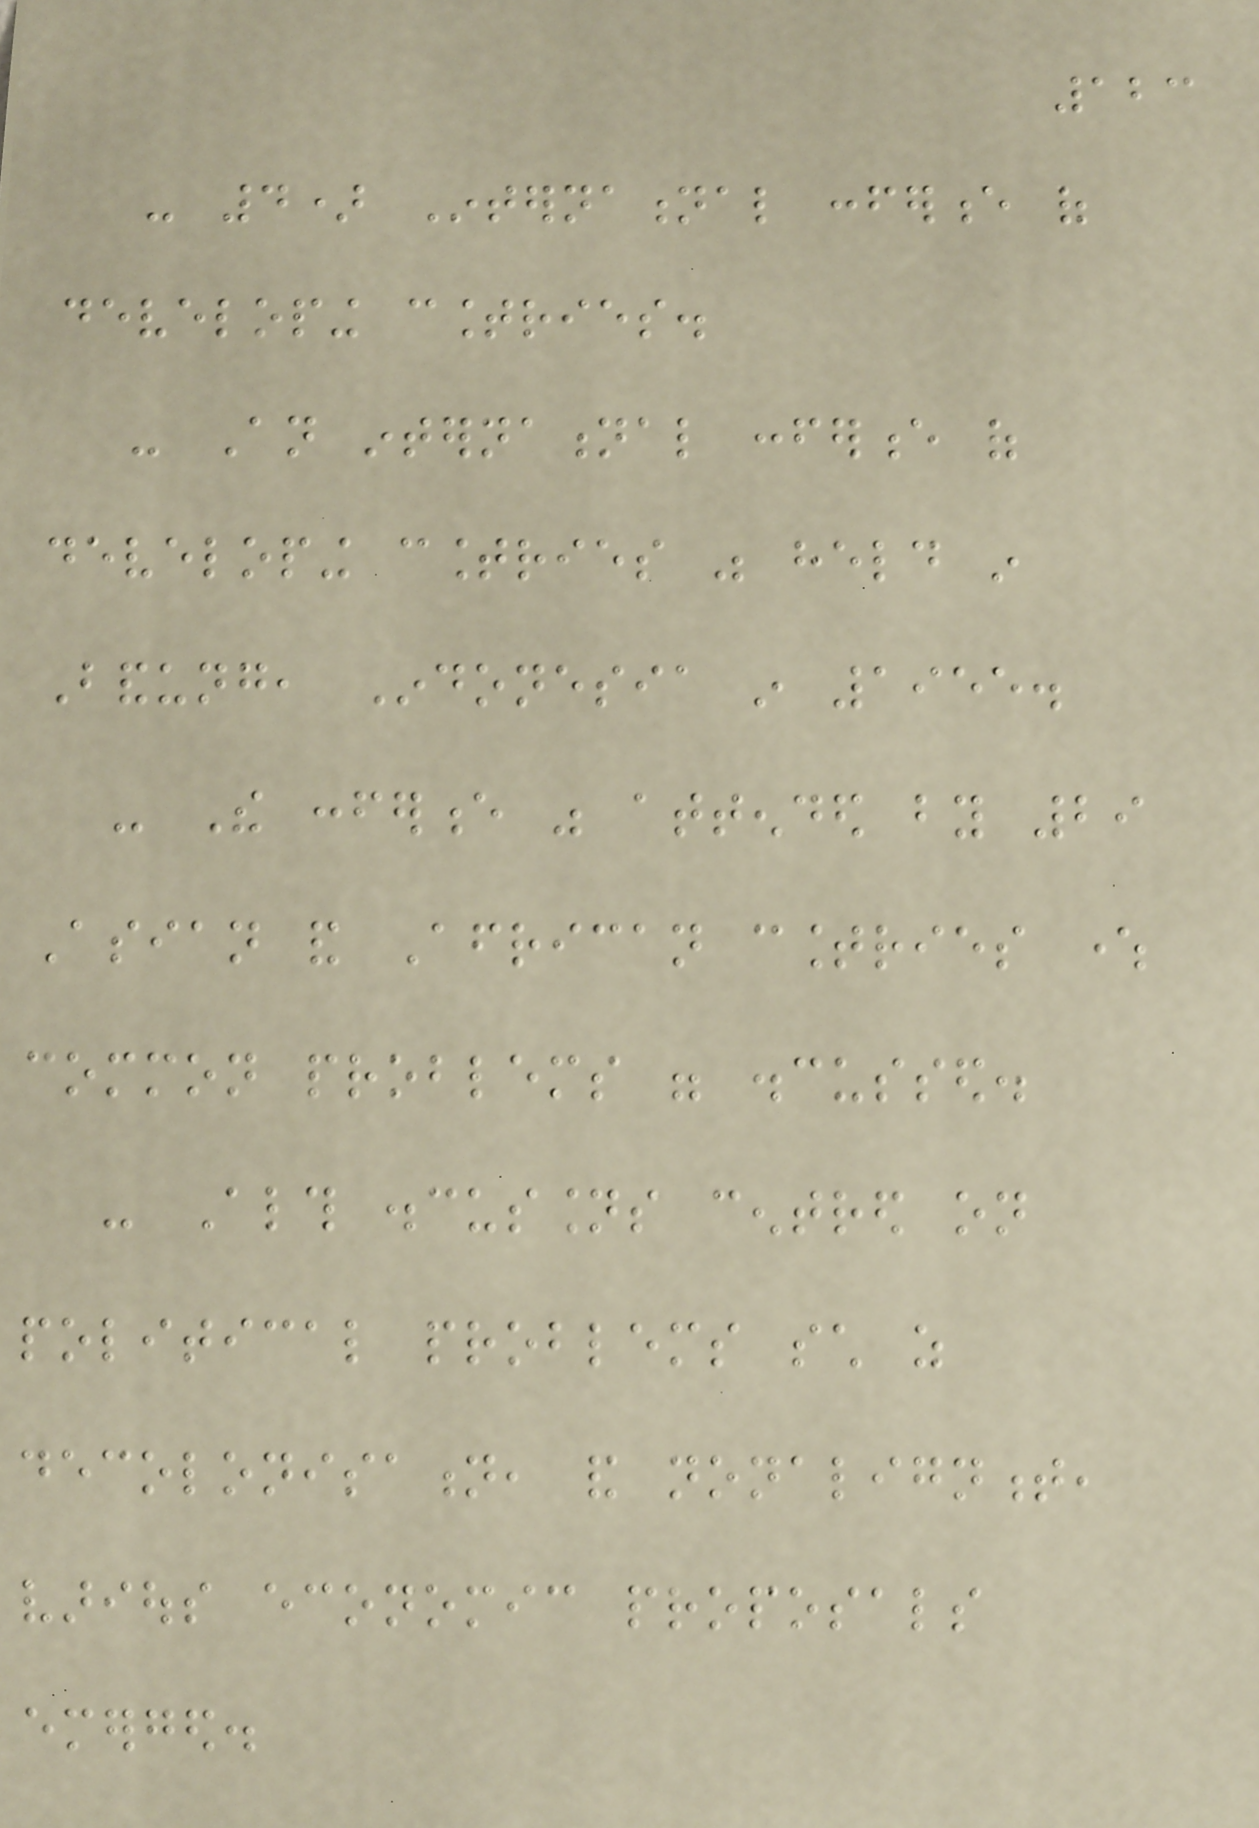123
- 4) International conference of
developing countries.
- An international conference of
developing countries was held in
Bandung, Indonesia in 1955.
- The conference was attended by 29
Asian and African countries where
common problems were discussed.
- Although discussions centred on
political problems such as
decolonisation, and nonalignment,
various economic proposals
emerged.
